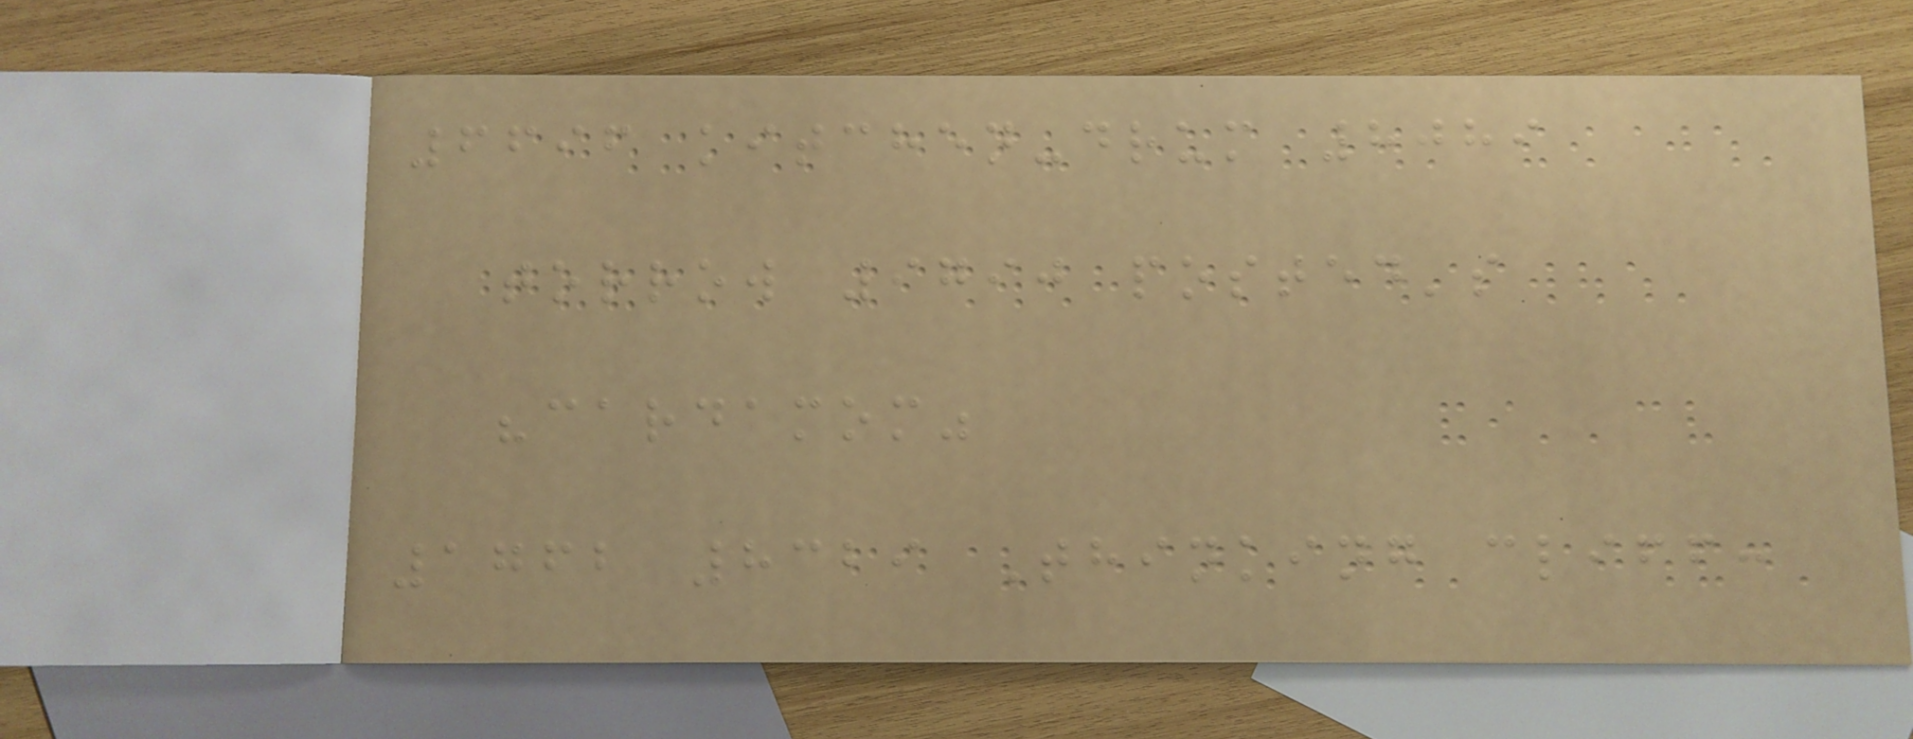6696 kitchen-drum 8089
torrow 9790 posted's
"cardamom"
1762 8329 Thinking cliff:
